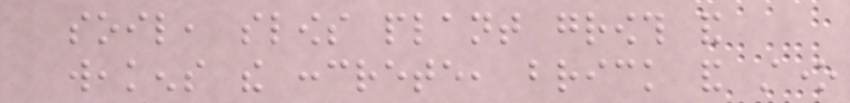soil, slows plant growth and
weakens the concrete, brick and stone
